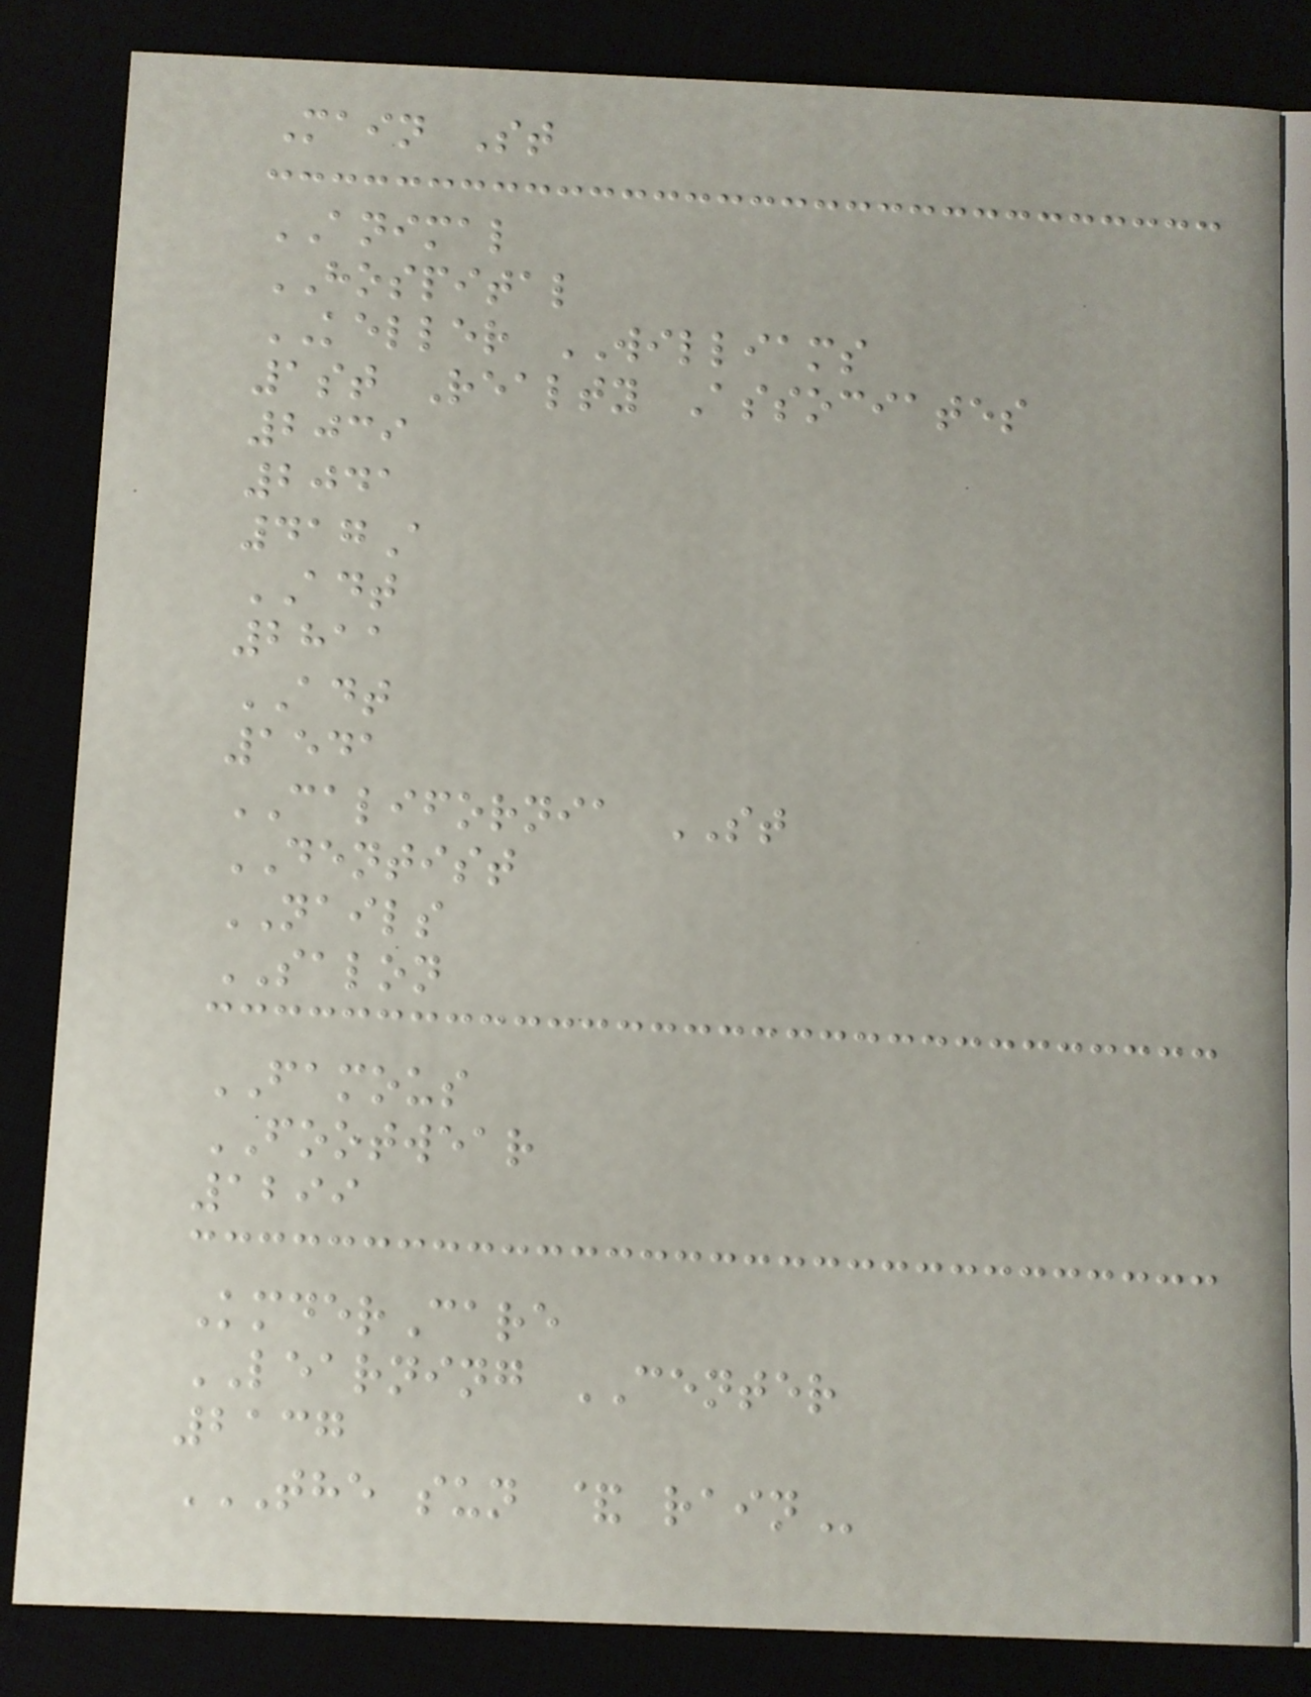Main St
ANIMAL
HOSPITAL
KELLER WILLIAMS
1st Realty Associates
2039
2041
417A
ADT
2811
ADT
1541
CALIFORNIA ST
DENTIST
NAILS
SALON
FAMOUS
FOOTWEAR
1299
KmderCare
LEARNING CENTER
2137
THE SUN & RAIN
